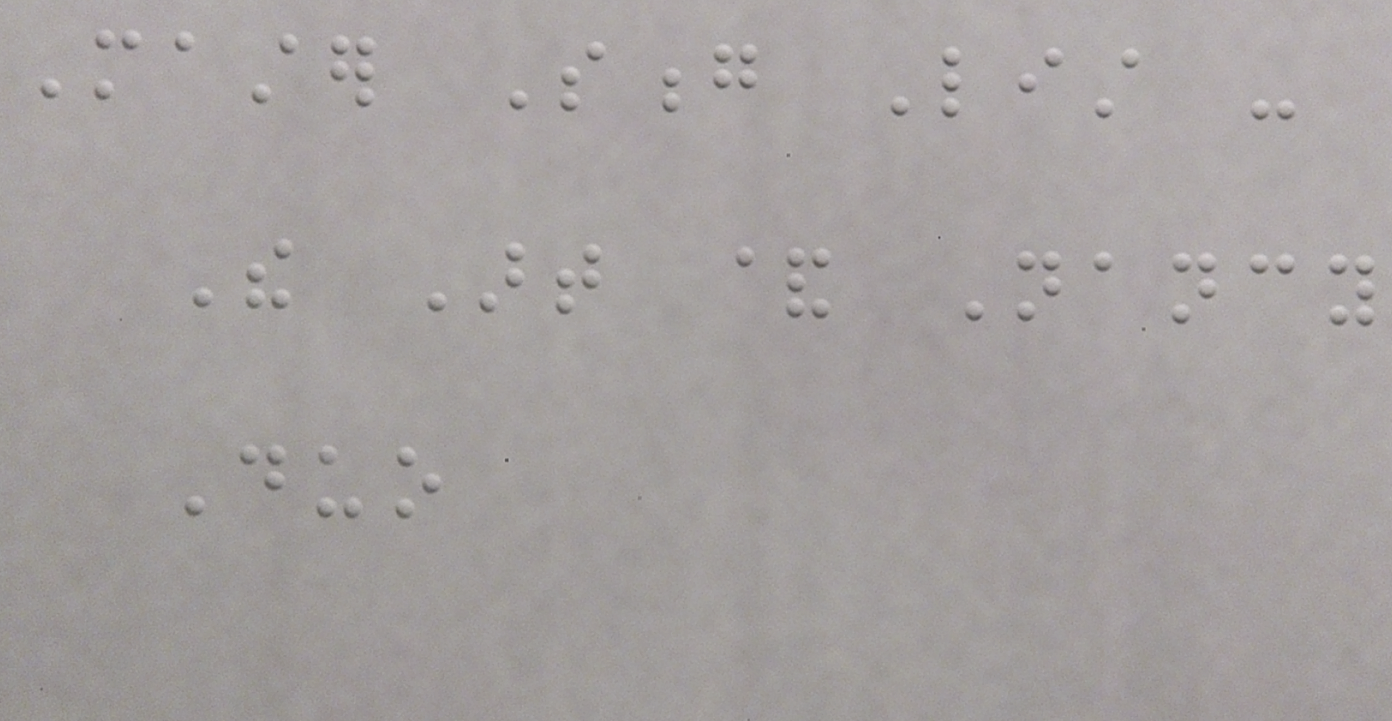Master Song List -
The Art & Nancy
Duo
